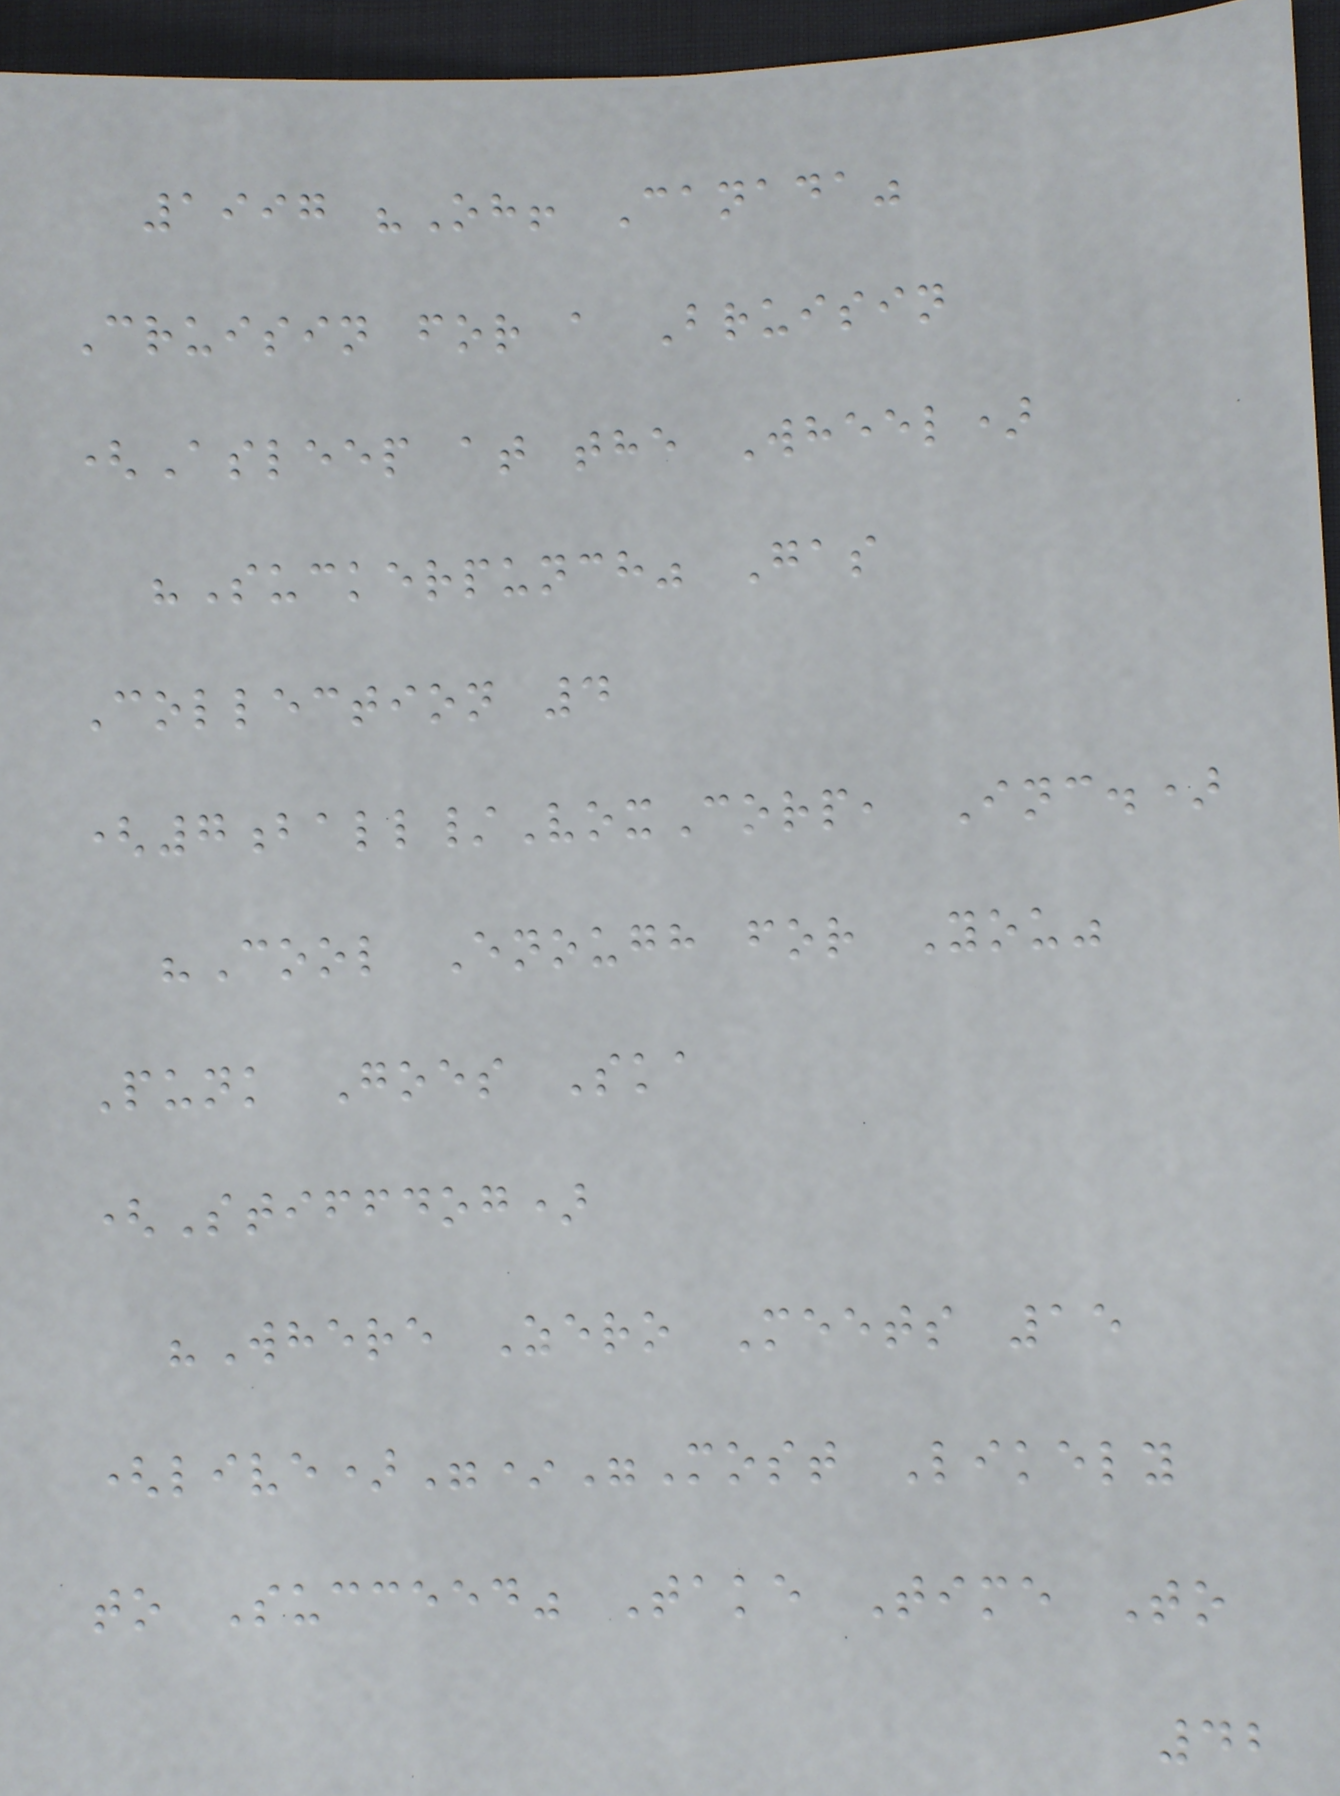1997 "Oh! Canada"
Cruisin for a Bruisin
(Asleep at the Wheel)
"Suckerpunch" Gas
Collection 4
(7ball/VoxCorp, Inc.)
"Cool Enough for You"
Punk Goes Ska
(Stiffdog)
"Where Zero Meets 15
(live)"*"Most Likely
to Succeed" Take Time To
42
